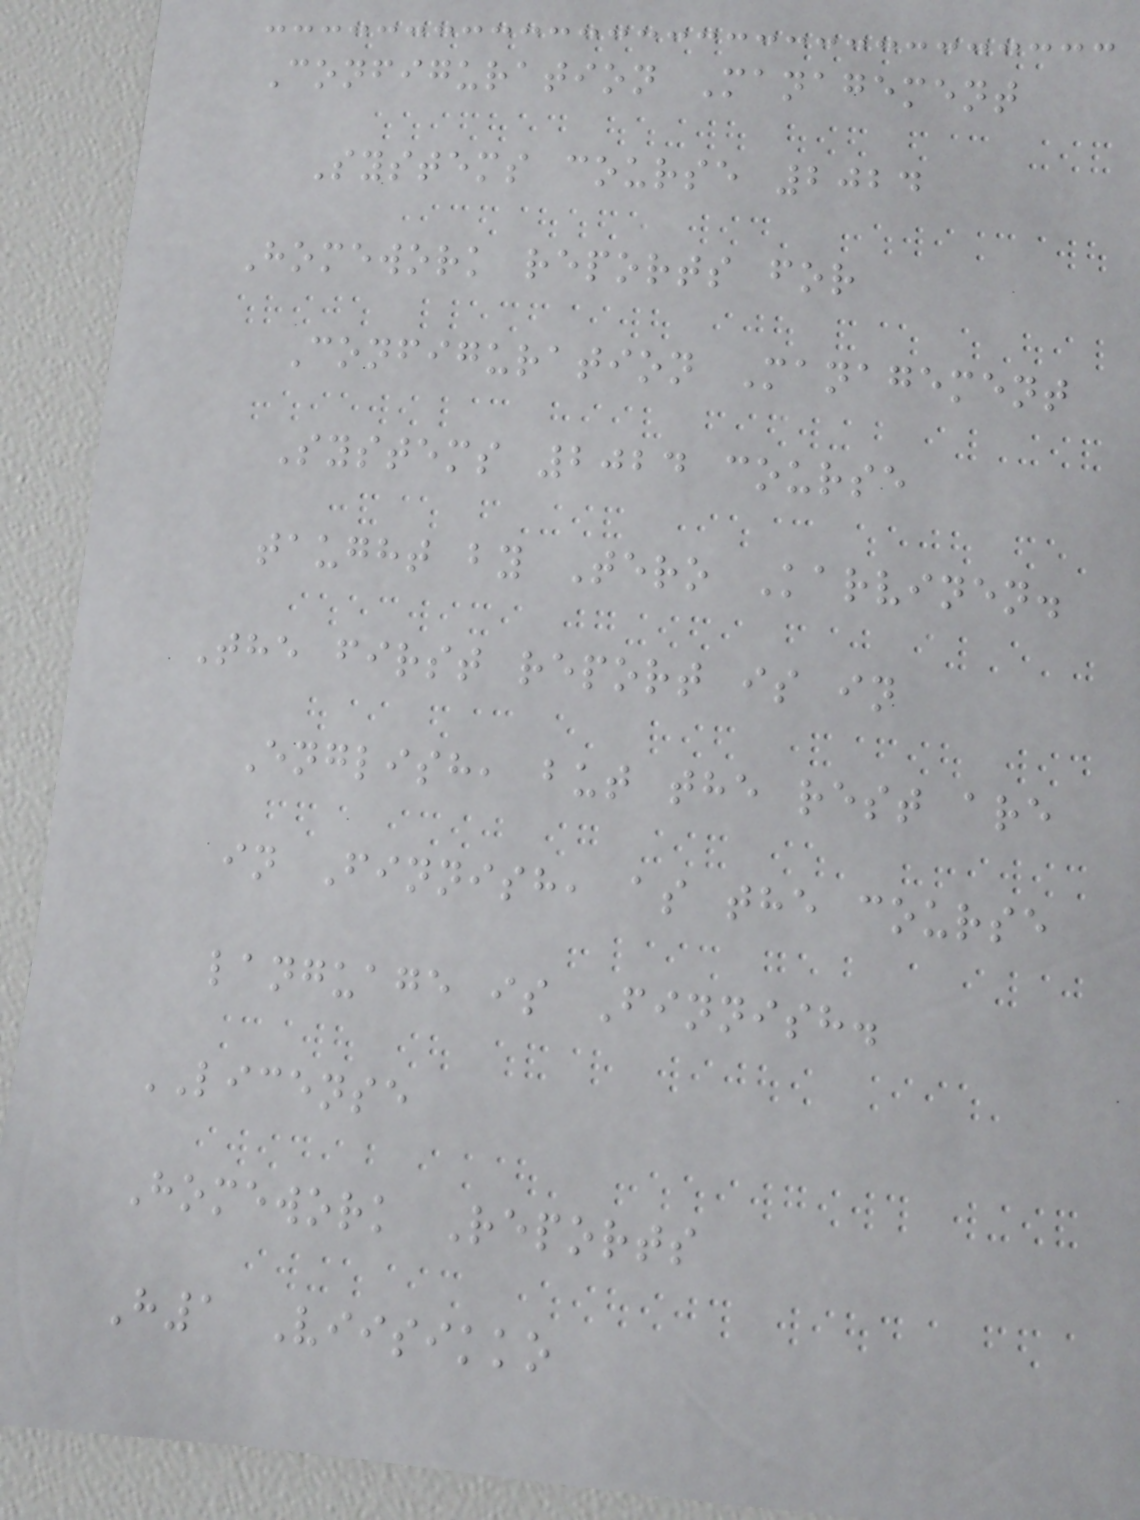Configuration Management
Systems course 2024
Homework reports for
Configuration Management
Systems 2024 course
taught by Tero Karvinen.
The first report is in
English, but the rest are
in Finnish, as the course
language is Finnish.
LICENSE
Homework Reports
H1 Viisikko
